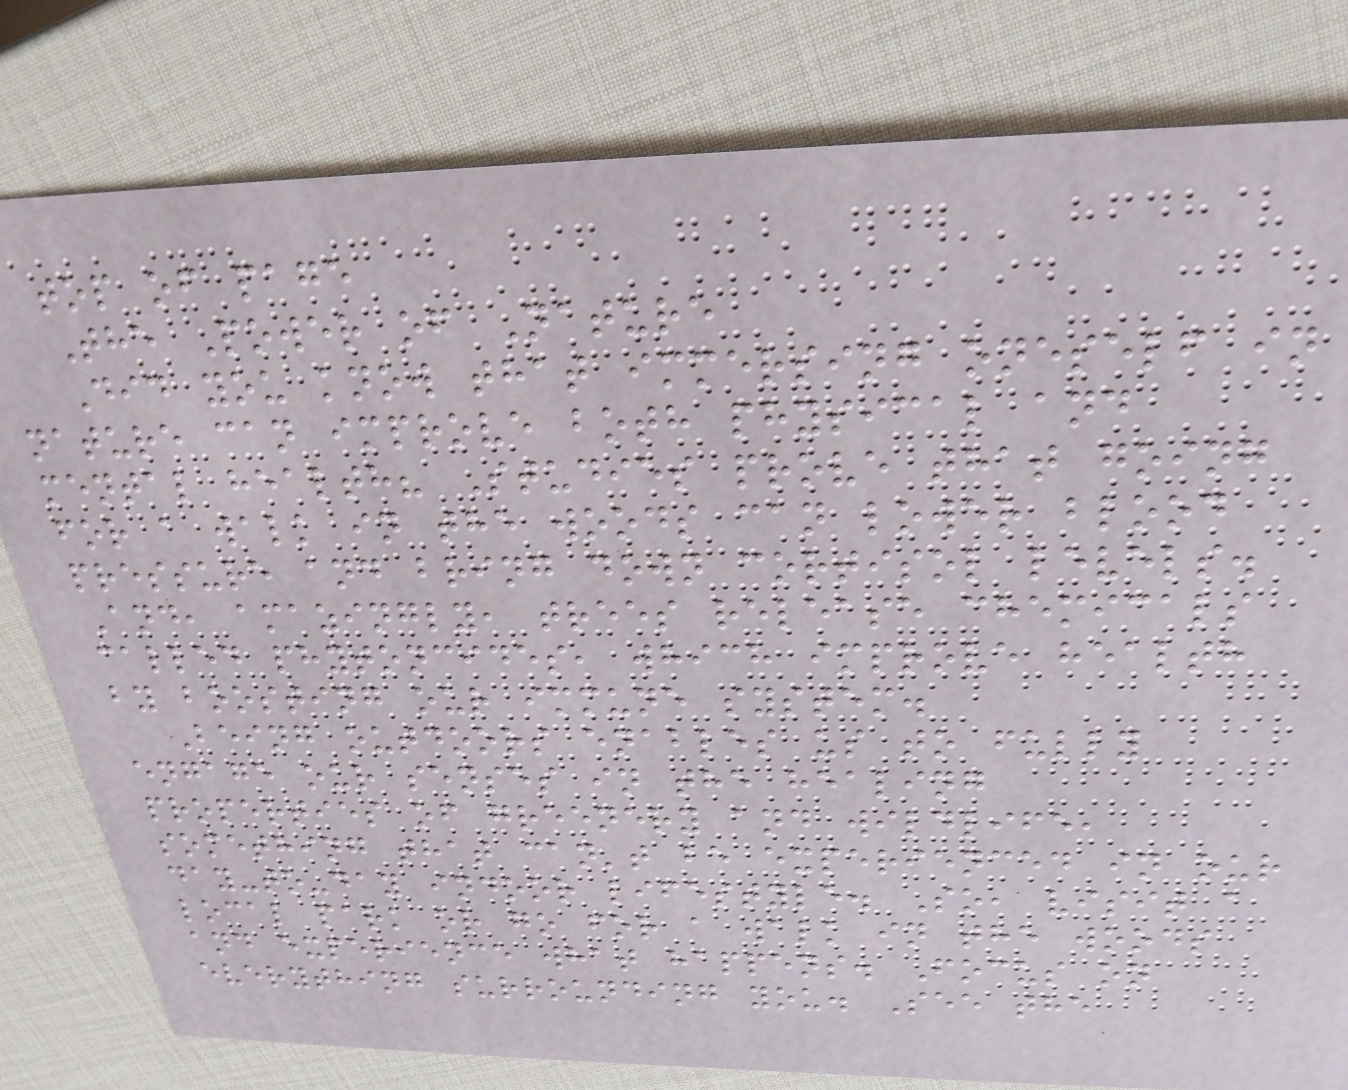top of page
The Power of Nature
Did you know that immersing oneself in
nature can improve both physical and
mental health? Studies prove that going
for a walk in the woods can lower blood
pressure and bring down cortisol levels.
And, amazingly, trees release chemicals
called phytoncides, which improve health
by boosting our immune system.
Being outdoors enables us to fully
engage our senses in the healing
properties of greenery and wildlife,
something that can't be experienced in our
day-to-day indoor lifestyle. So, visit a
local park or go for a walk in the woods
and experience what happens. Focus on
everything surrounding you. See the
